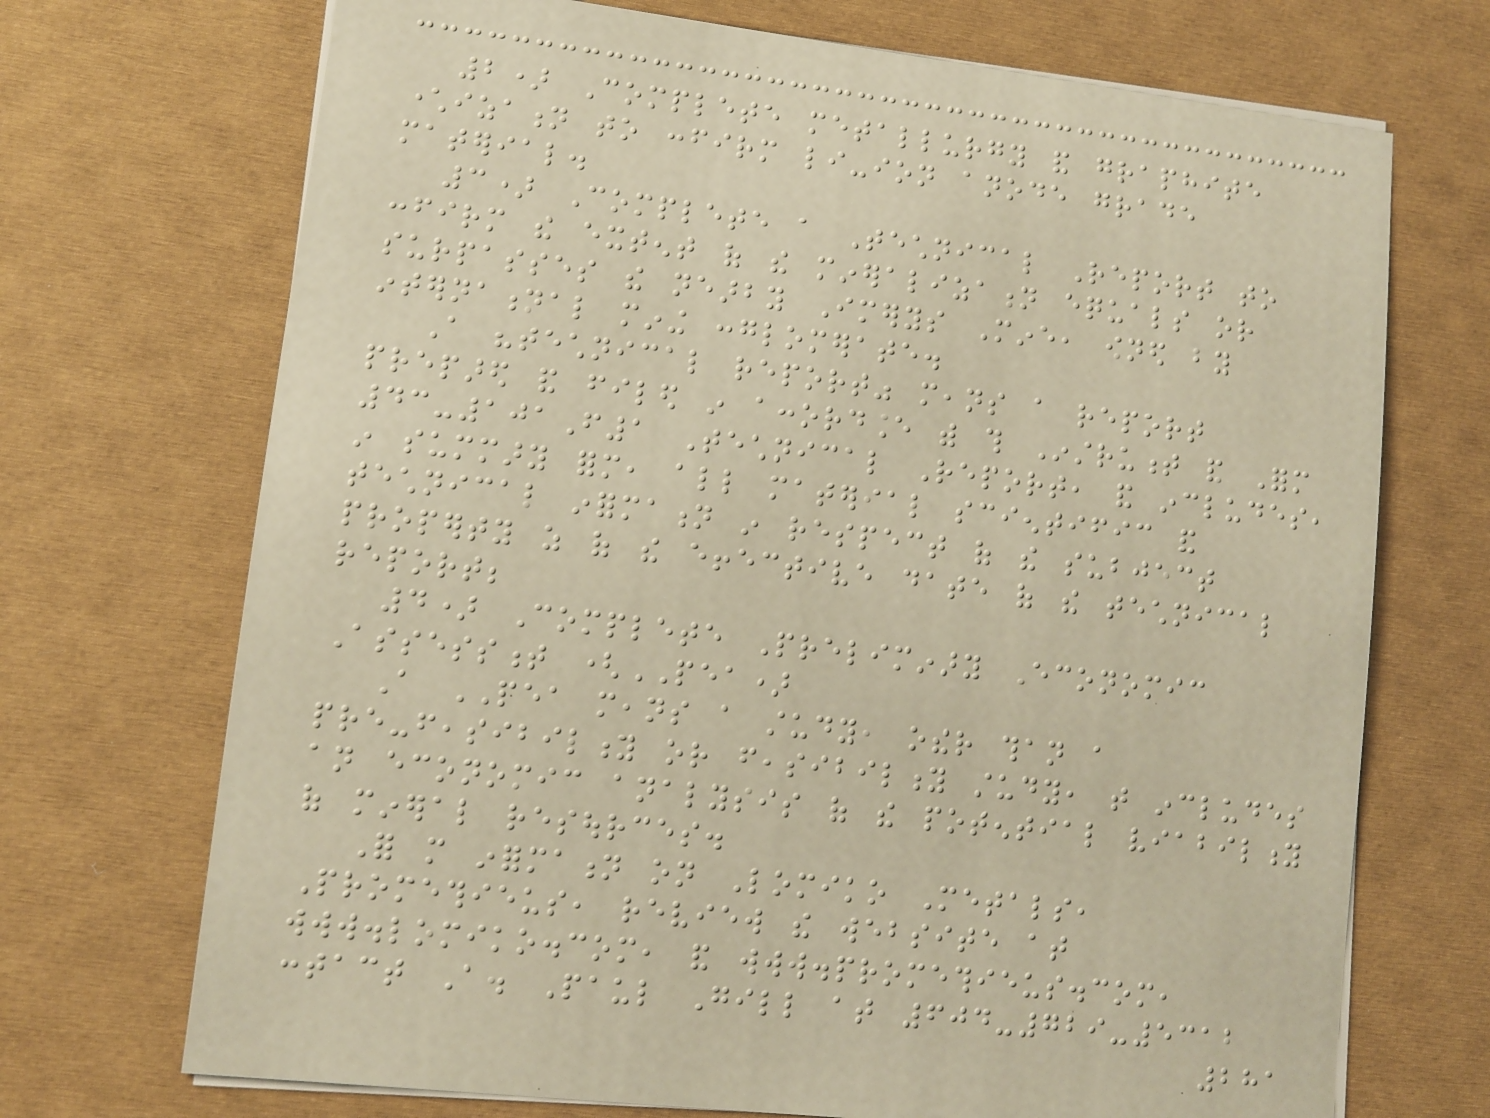2) Complete metallurgy and graphite
characterization to confirm li-ion anode grade
material.
3) Complete a Technical Report to
confirm the extent of the mineralization equals or
surpasses the nearby Imerys Mine, owned by
international mining conglomerate.
A "technical report" means a report
prepared and filed in accordance with this Instrument and Form
43-101F1 Technical Report, and includes,
in summary form, all material scientific and
technical information in respect of the subject
property as of the effective date of the technical
report;
4) Complete Preliminary Economic
Assessment (PEA)
A PEA means a study, other than a
pre-feasibility or feasibility study, that includes
an economic analysis of the potential viability
of mineral resources.
For more information on Lomiko Metals,
Promethieus, review the website at
www.lomiko.com, and www.promethieus.com,
contact A. Paul Gill at 604-729-5312
281
